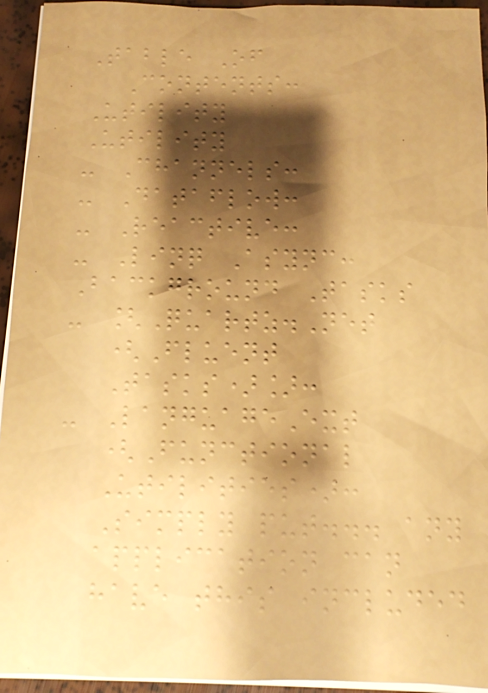Table Of
Contents:
Utility
Utility
- Channels:
- Dataflow:
- Reactive:
- Linq Async:
Background Tasks
- [Quartz.Net
(Fluent
Tasks)]:
- LanguageExt
(Functional
Utilities):
Simply put... any
application can
have this included
